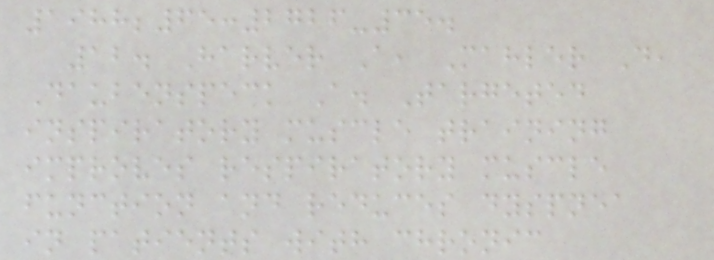1988;65:2726-35.
12. Harver A, Mahler D,
Daubenspeck A. Targeted
inspiratory muscle training
improves respiratory muscle
function and reduces dyspnea
in patients with chronic
